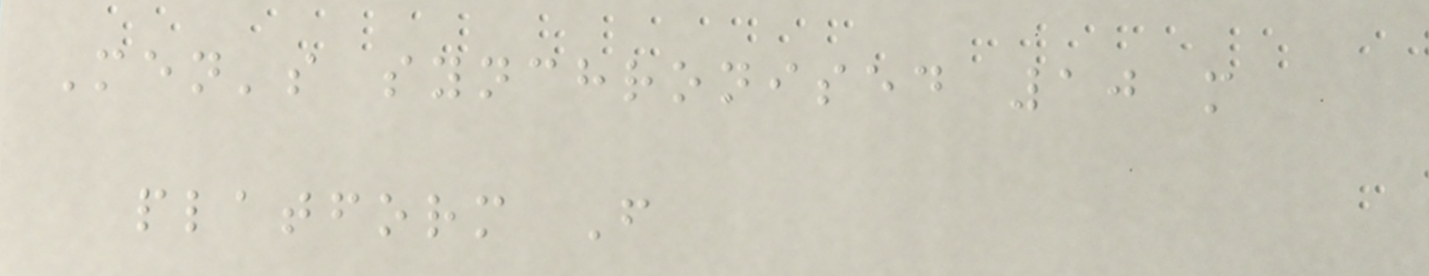Men's synchronised 10 m
platform F
